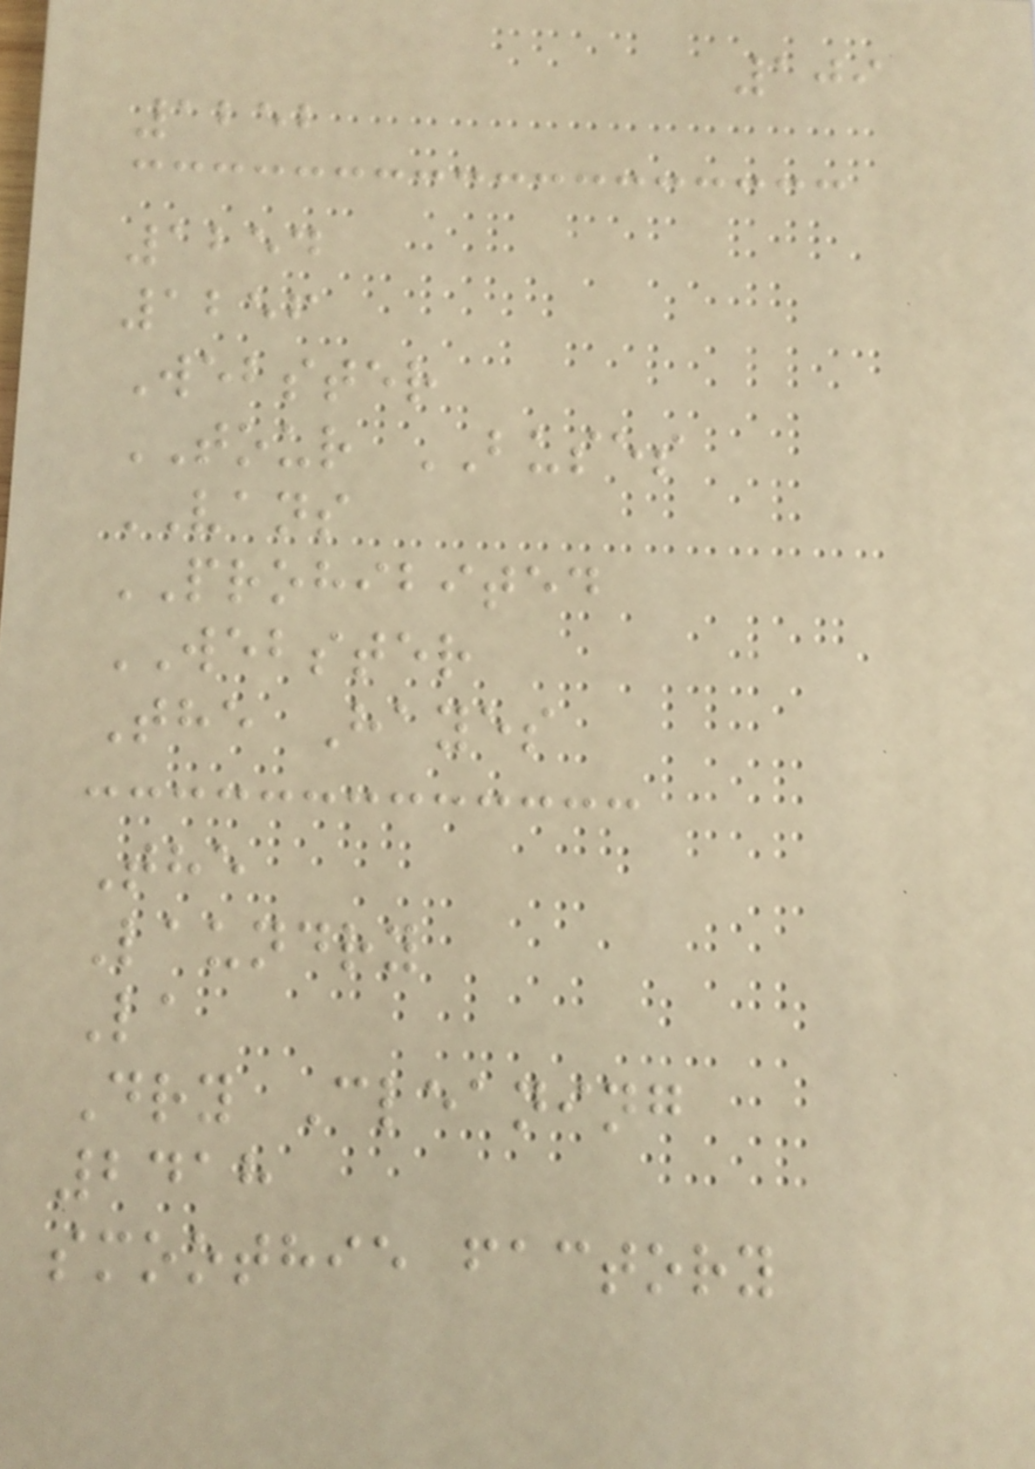109
1252
1254
1256
Webster
TOUR BUSES
VANS
PROHIBITED
WEBSTER
The Hayes
The
Laundry
La
Dry Cleaning
2418
smoothie factory
